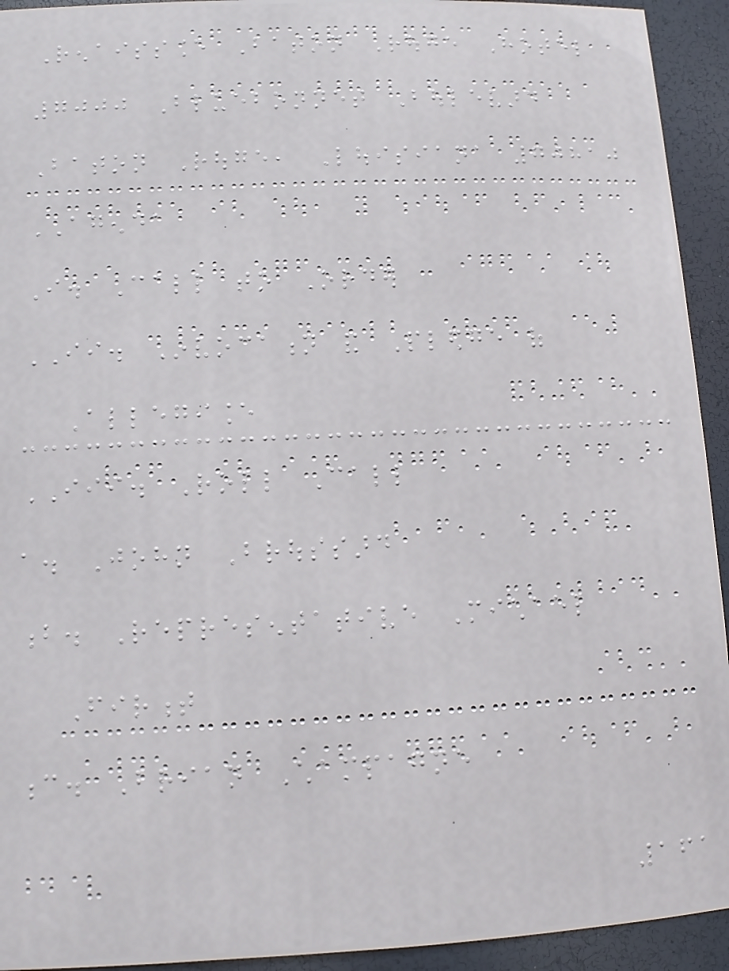Renaissance Baton Rouge Hotel
7000 Bluebonnet Boulevard
Baton Rouge, Louisiana 70810
AGENDA
I. Call to Order
II. Invocation and Pledge of
Allegiance
III. Roll Call
a. John Broussard
b. Representative Michael
Firment
c. Brian Champagne
161
